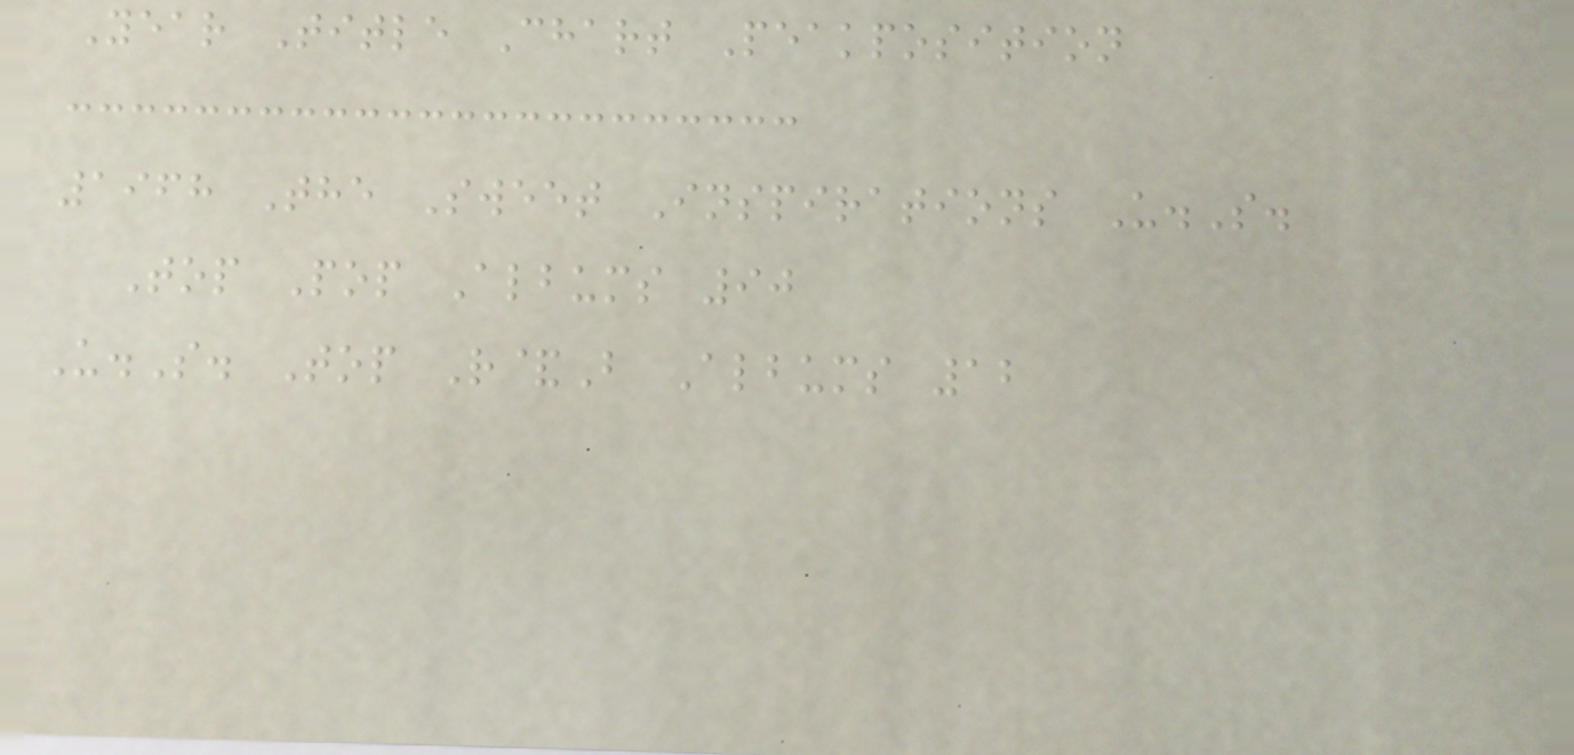Year Title Chart Peakposition
1968 The Sweet Inspirations U.S.
Top Pop Albums 90
U.S. Top R&B Albums 12
